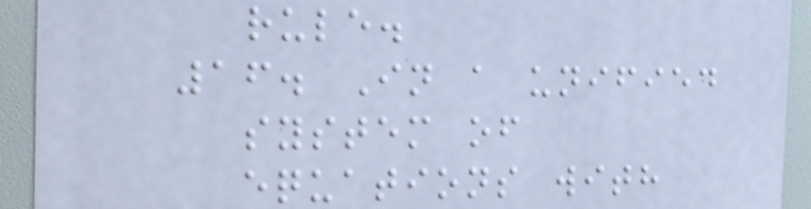rule.
16. In a unified
system of
equations with
